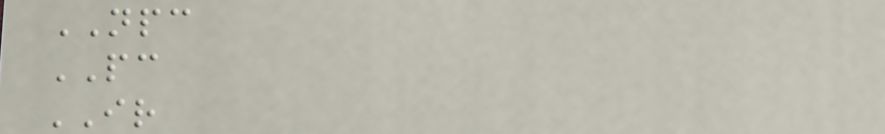NPC
PC
IR
